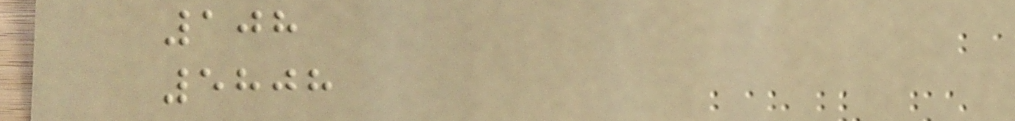108
5808
